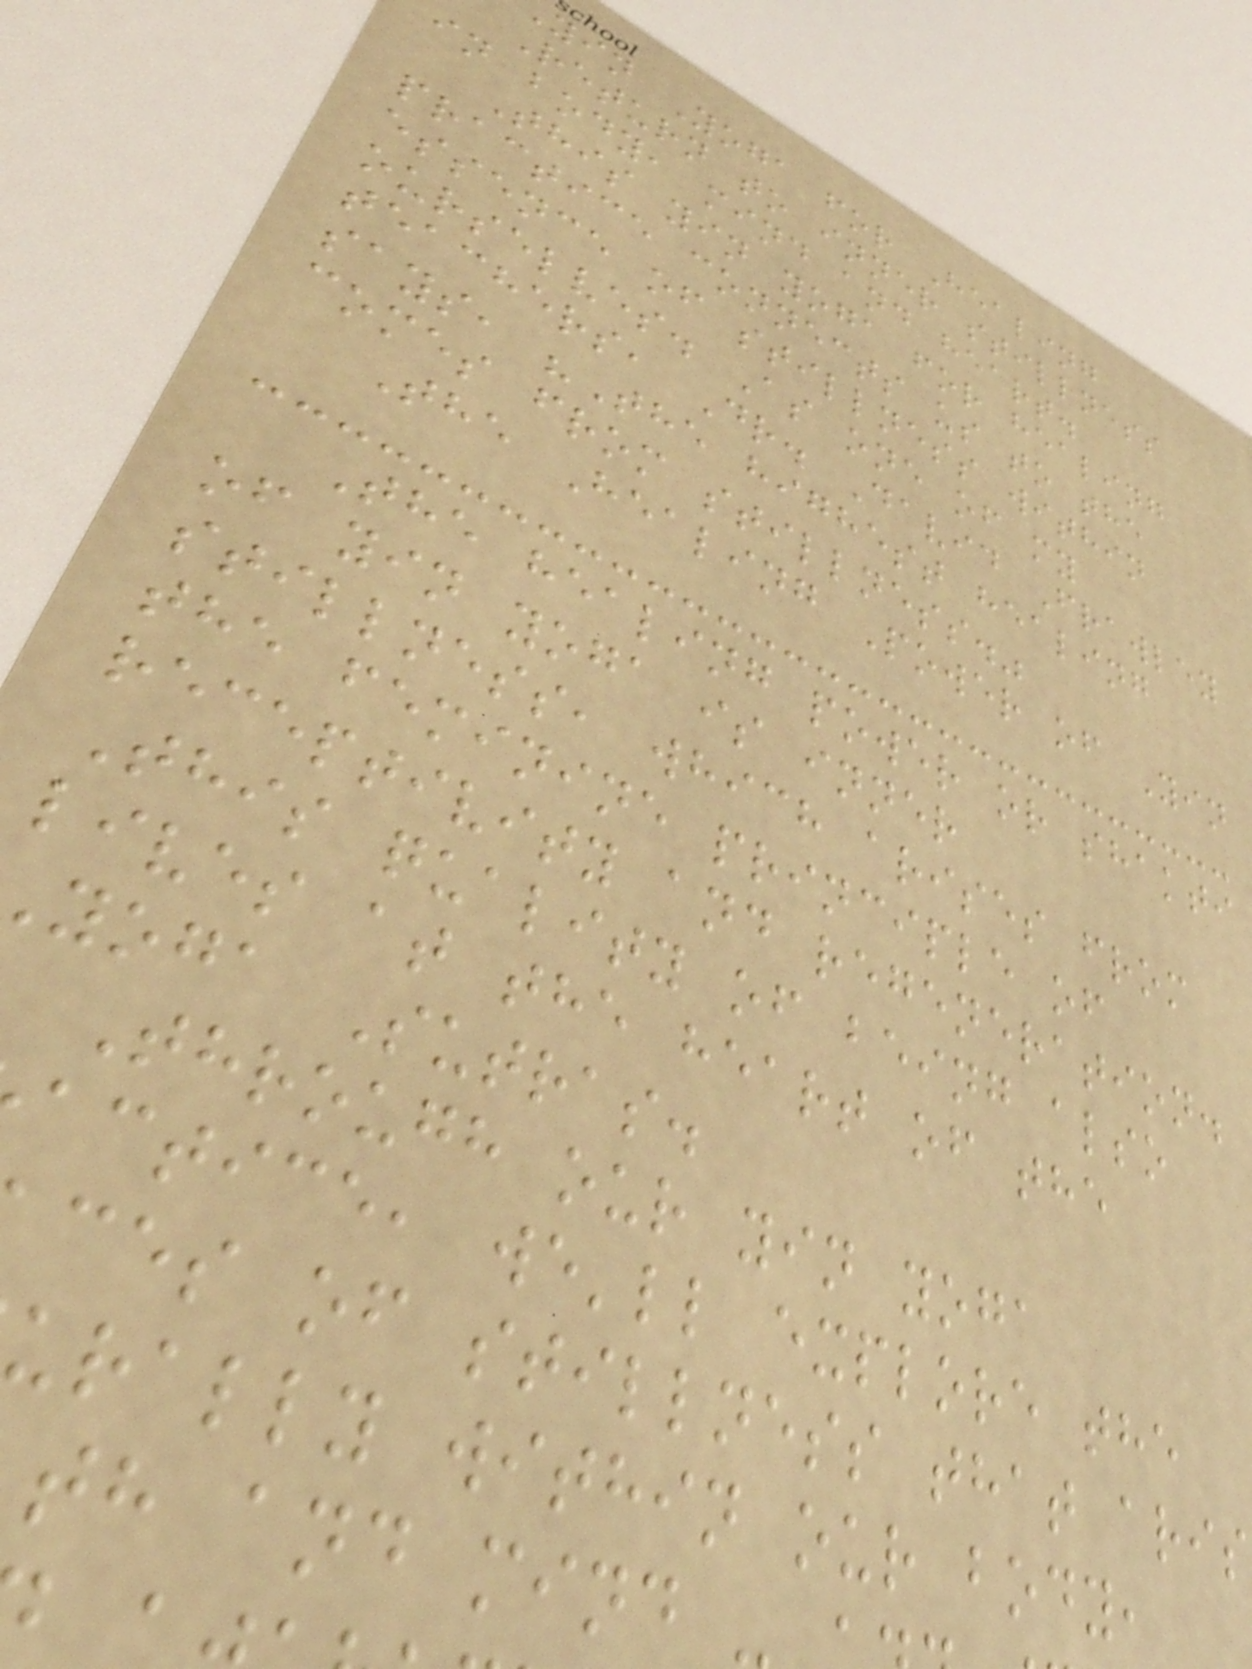yin Yoga for Healing
Return to inner stillness
in body, mind and heart.
This yin yoga for healing
practice connects us to the
essence of stillness within
ourselves. As one of my
teachers, Dr. David Frawley
says, "The highest healing
comes from stillness."
The Healing Power of Yin
The healing power or shakti
of yin yoga is inner
stillness, which arises from
the feminine principle of
receptivity and regeneration.
This quality of being also
lives at the heart of the
yoga Sutras.
Through our yin yoga
actice, we'll explore the
ces of stillness that aris
urally within our body,
th and mind
